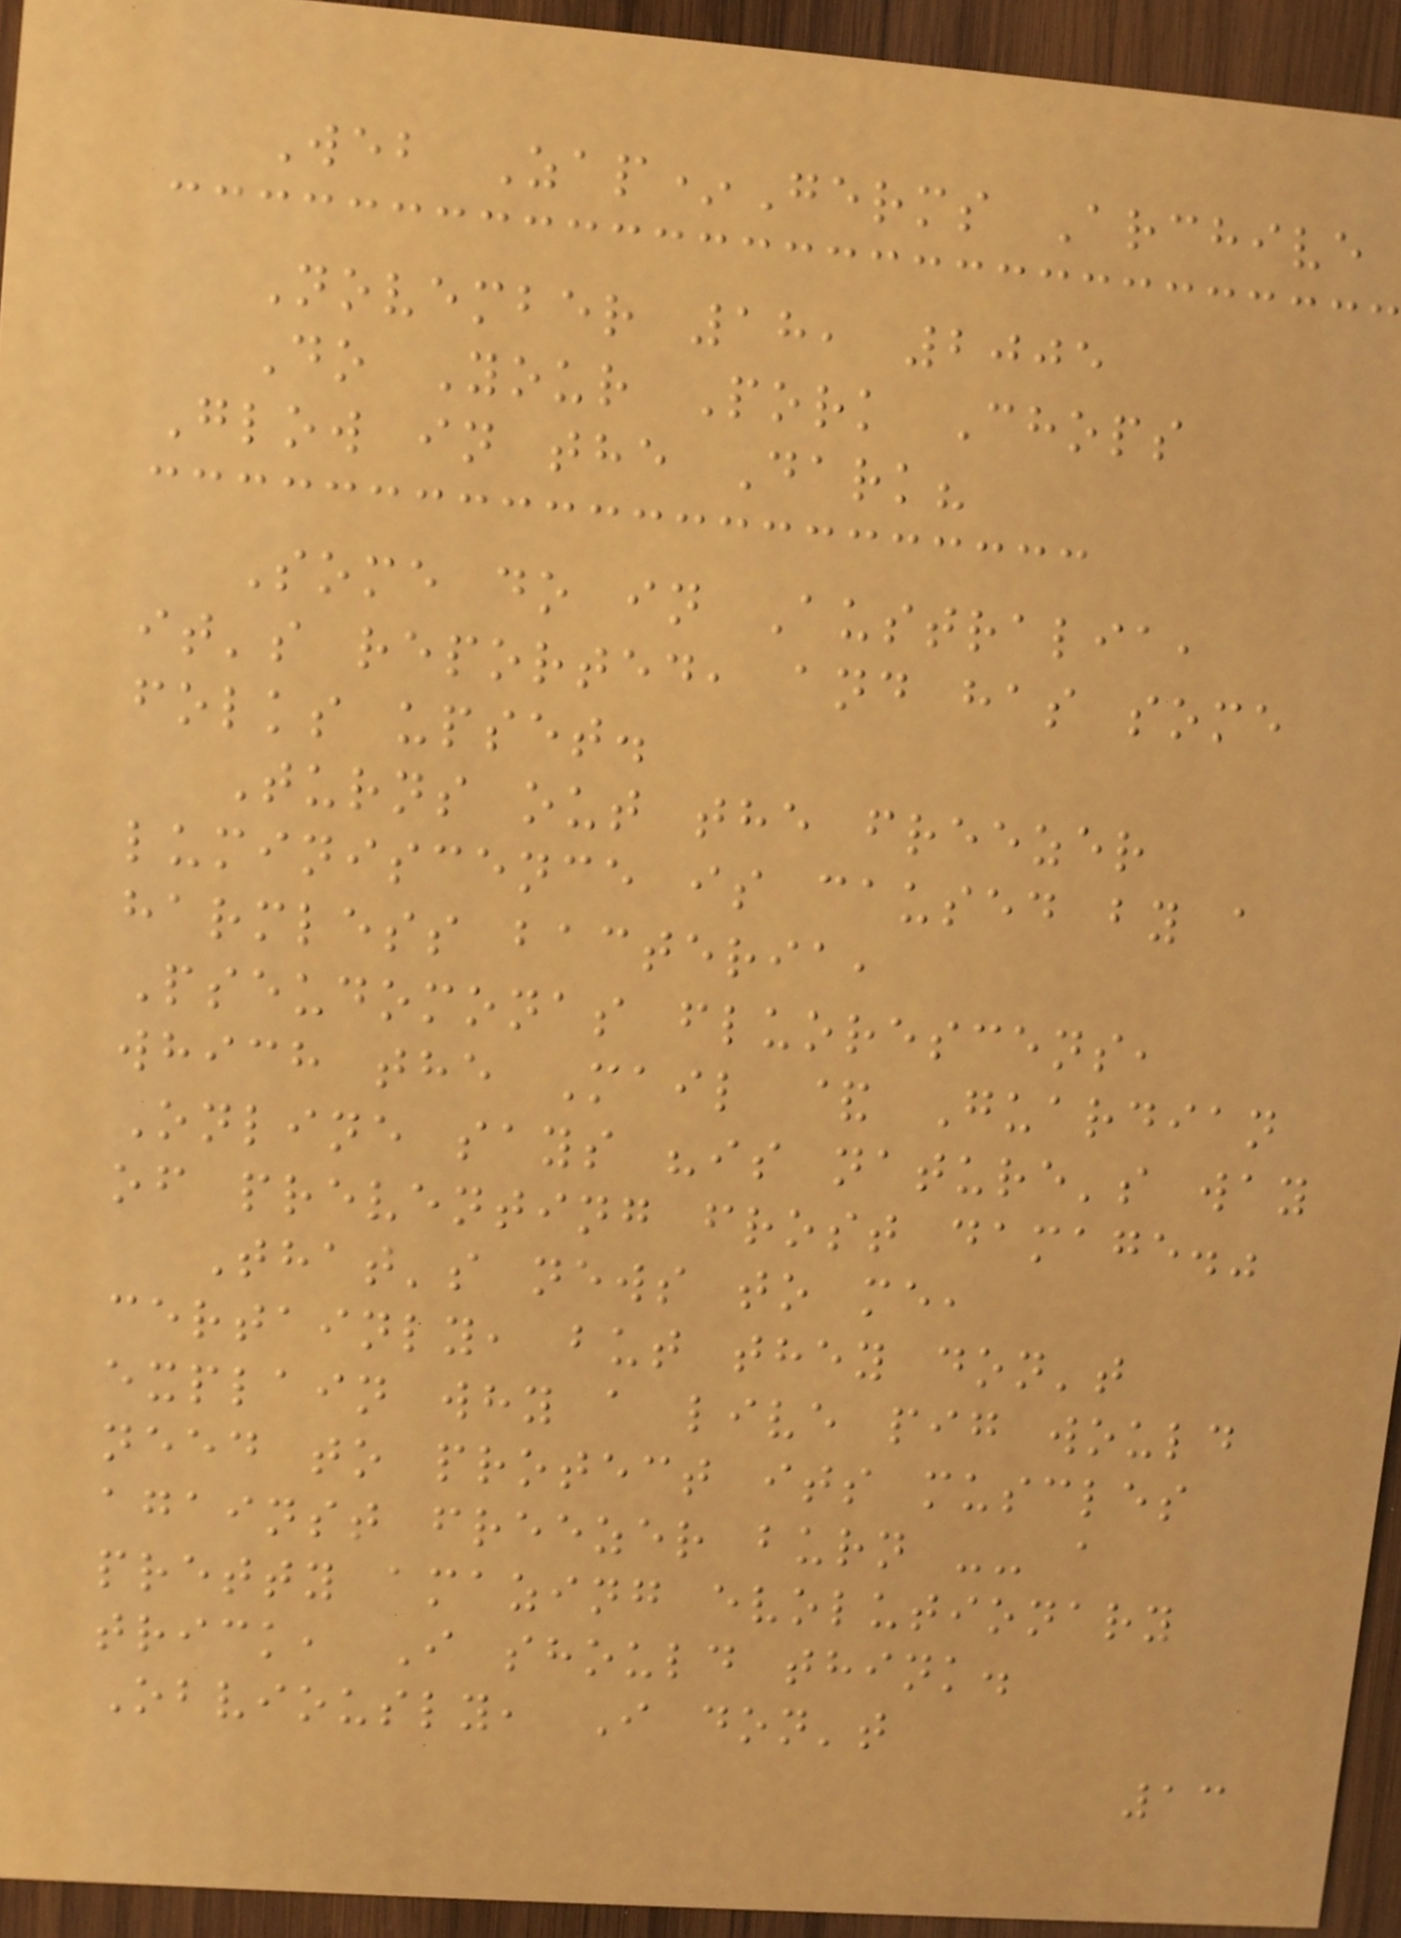Web Zap*Germs Archive
November 18, 2005
Do Your Pork Chops
Glow in the Dark?
Some do in Australia,
it's reported, and has some
folks upset.
Turns out the freezer
luminiscence is caused by a
harmless bacteria,
Pseudomonas fluorescens,
which the Mail & Guardian
Online says "is nature's way
of preventing frost damage."
That's news to me,
certainly, but they don't
explain why a live pig would
need to protect its muscles
against freezer burn -- a
pretty amazing evolutionary
trick, I should think.
Obviously, I don't
13
